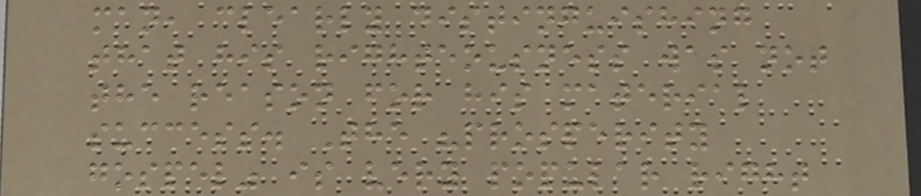man, clearly distinguishing
that his righteousness was not
the reason for his material
success. The "prosperity
gospel" is very popular right
